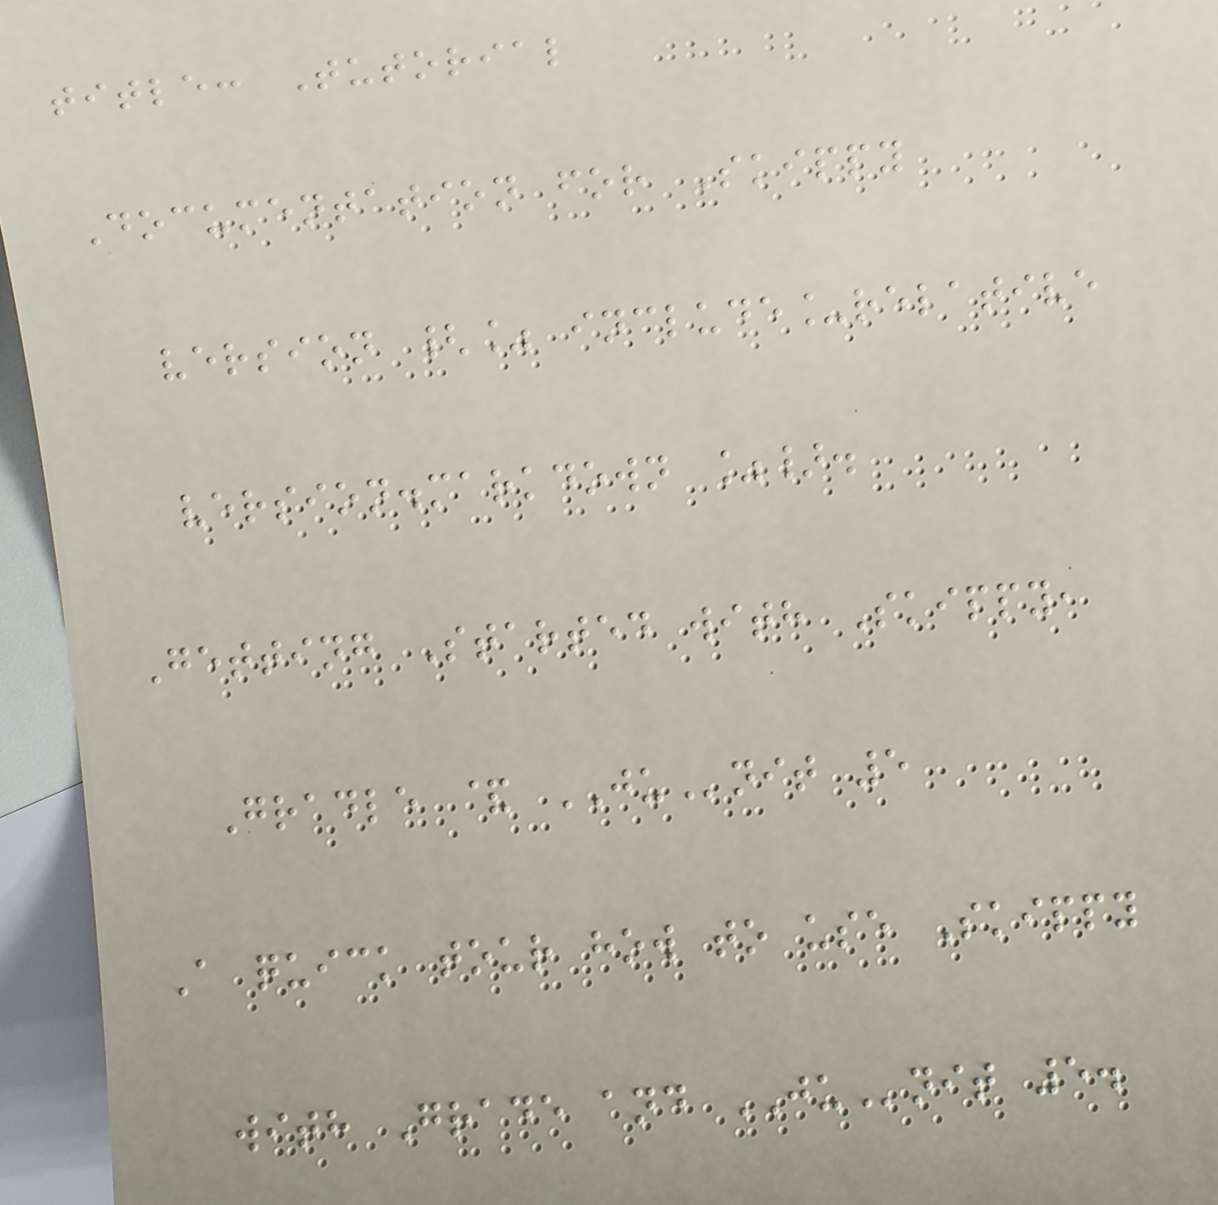title: Tutorial
Documentation for Skippy
version {% include_relative
version.markdown %}.
Getting Started with Skippy,
Gradle & JUnit 5
A quick tour how to use Skippy
with Grade and JUnit 5.
